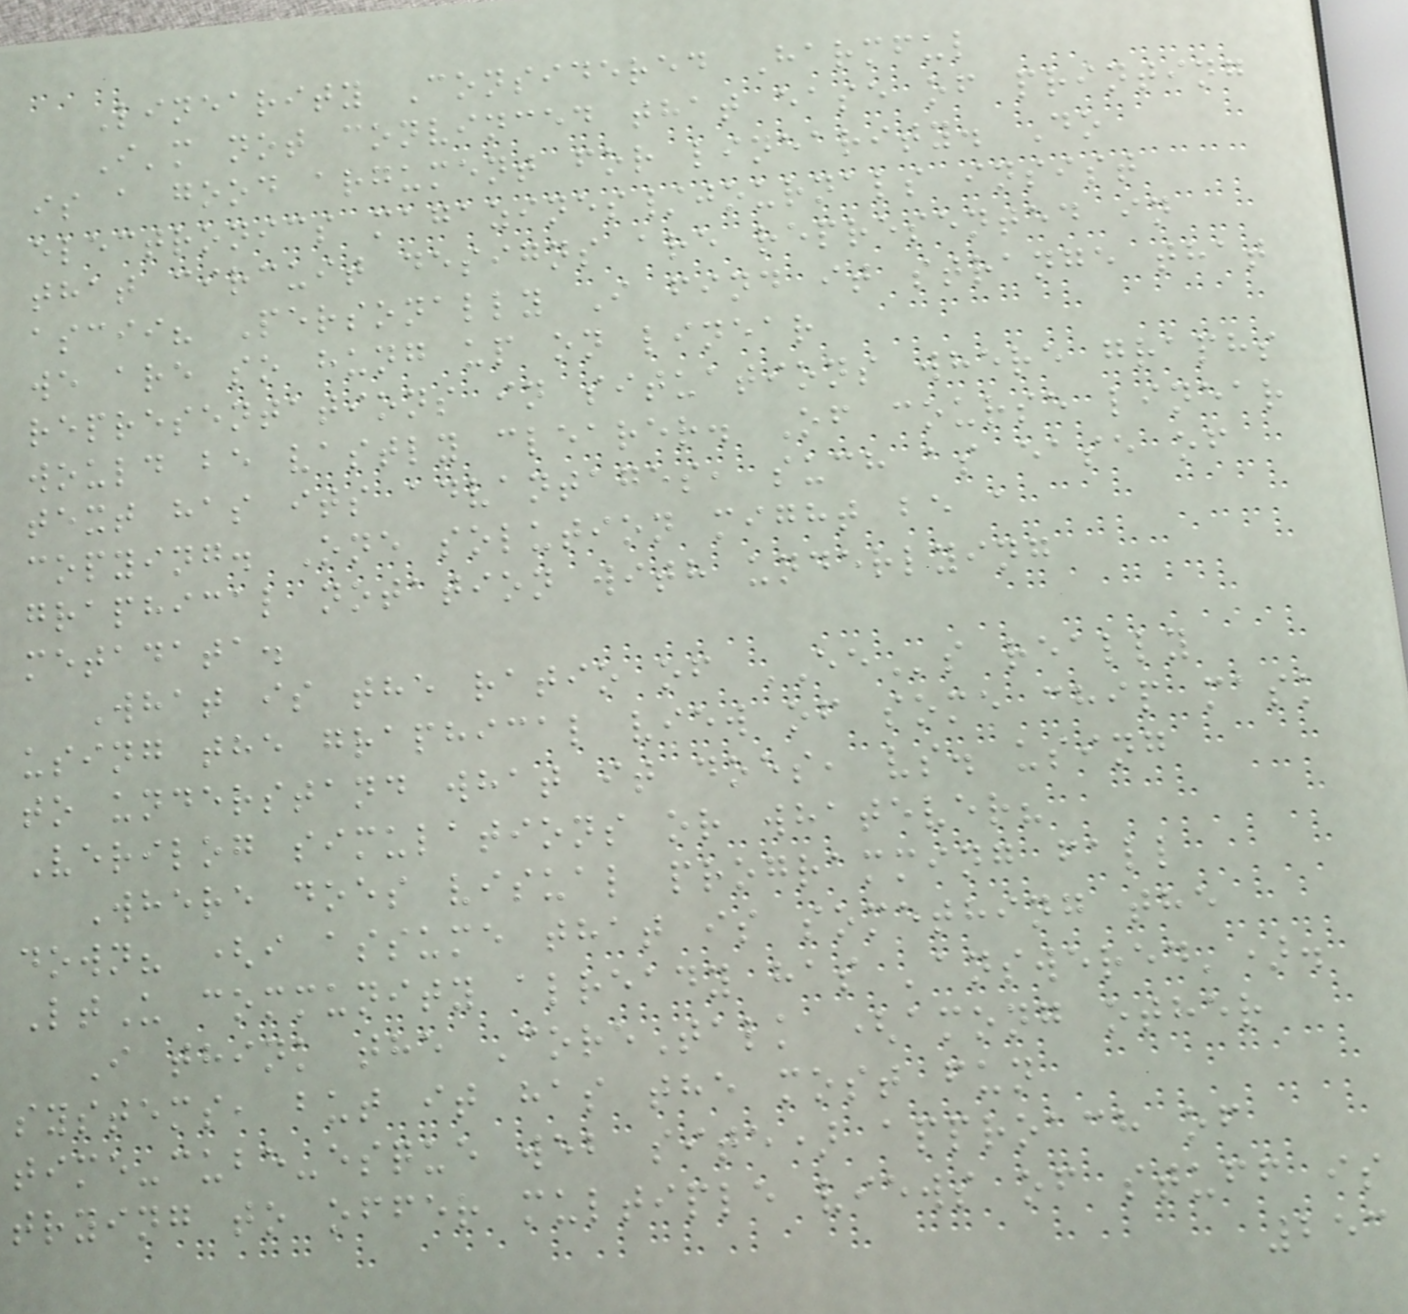Linearity Considered Harmful
I'm not convinced that ease of printing
is a good argument for linearity. Do
electronics magazines/journals insist
that circuit designs are represented in
ascii? Personally I find it strange that
we are so hung up on linear
representations in situations where graphs
would be vastly clearer. Of course linear
text has its advantages, such as ease of
copying. One solution might be a
graphical notation with underlying
metadata.
What is the ratio of EEs really
using the graphical view of some chip mask
to understand what it does, vs. using
Verilog simulations or whatever?
Where does visual programming fall
down? (i assume that is something the
LtU community already has 'answered').
I think the CoreTalk (among other
systems, but it has the most fun
time-cube-esque web site) approach of
trying to offer multiple views of stuff is
253
